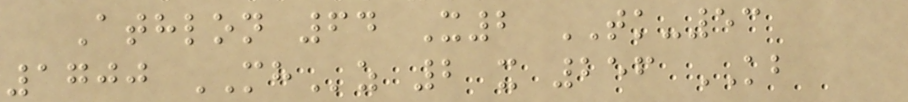Athlon 64 X2 TK-53
1700 MHz 2 x 256 KB
